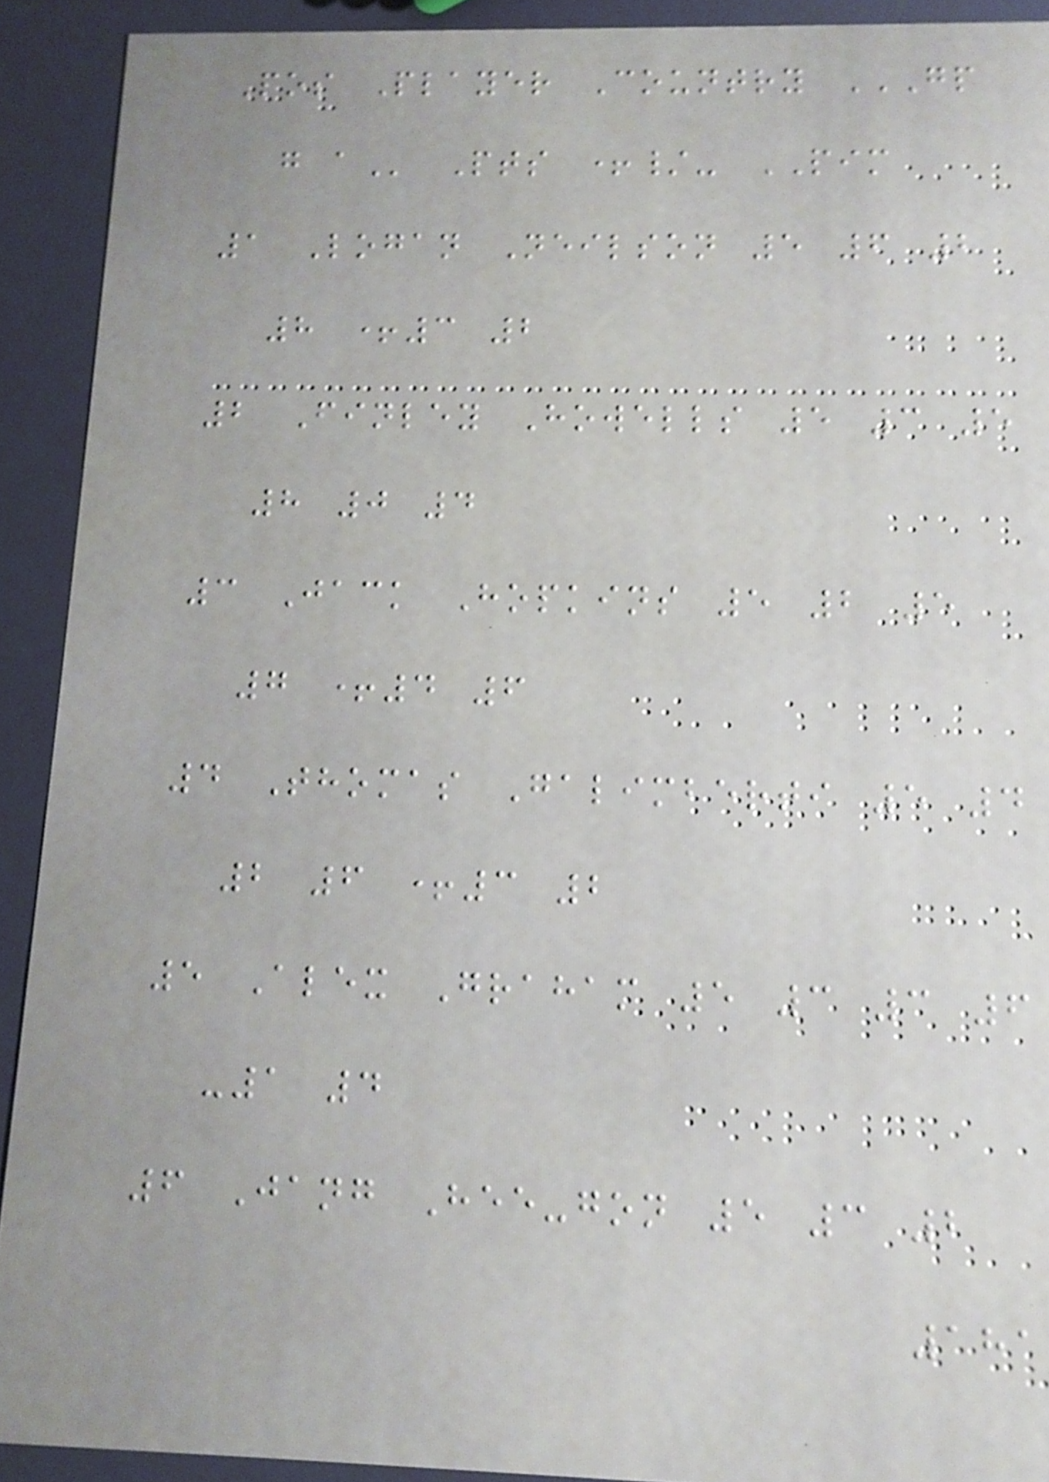Pos Player Country GP
G A Pts +/- PIM
1 Logan Neilson 5 6 2
8 +3 2
2 Finley Howells 5 3 5
8 0 4
3 Jack Hopkins 5 2 5
7 +4 6
4 Thomas Galimberti 5 4
2 6 +3 2
5 Alex Graham 5 3 3 6
-1 4
6 Jang Hee-gon 5 3 2
181
